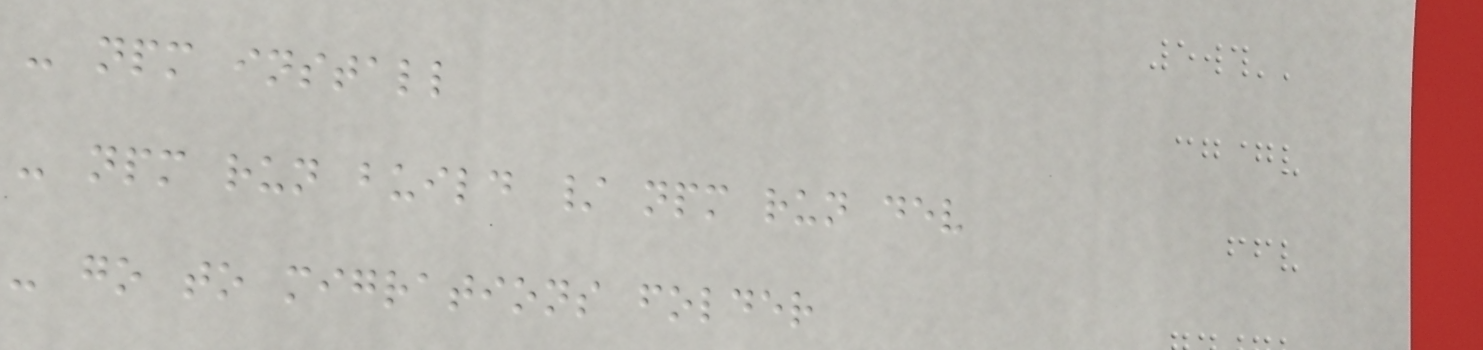- npm install
- npm run build / npm run dev
- go to migrations folder
